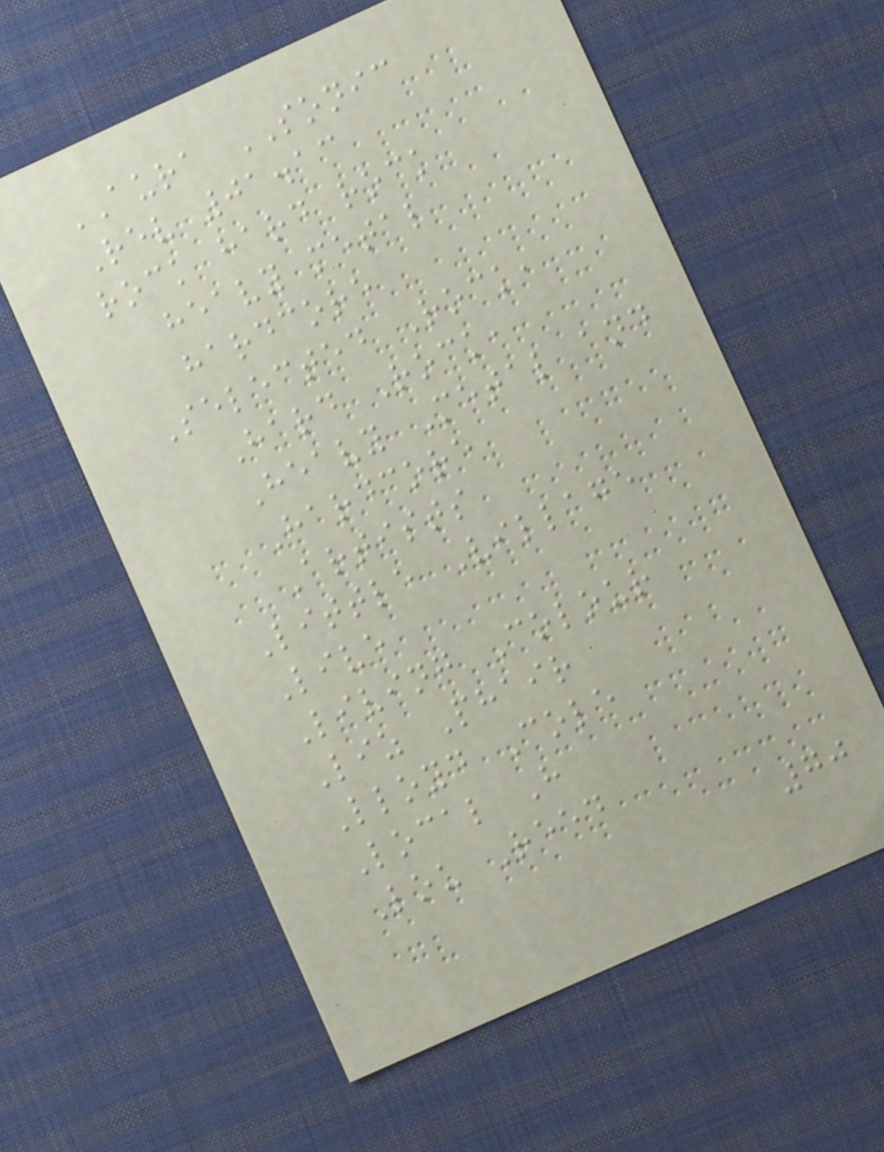AURA SONIC
Rev 01.13
rock hard rock
heavy metal
hardcore
Selected Rock,
Hard Rock,
Heavy Metal and
Hardcore
Artists
Little Village
Live
Living Colour
Liz Phair
Lloyd Cole
Local H
Lou Reed
70
